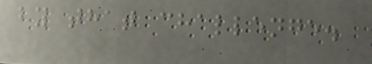by that challenge.
